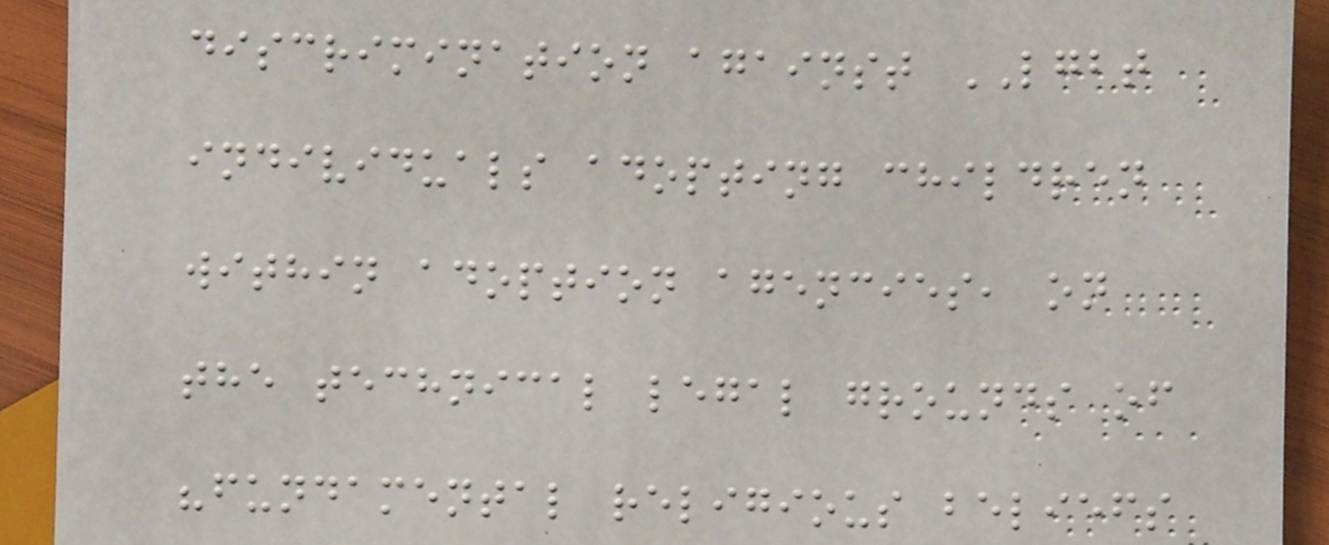discrimination against LGBT
individuals adopting children
within adoption agencies, on
the technical legal grounds of
"fundamental religious beliefs
